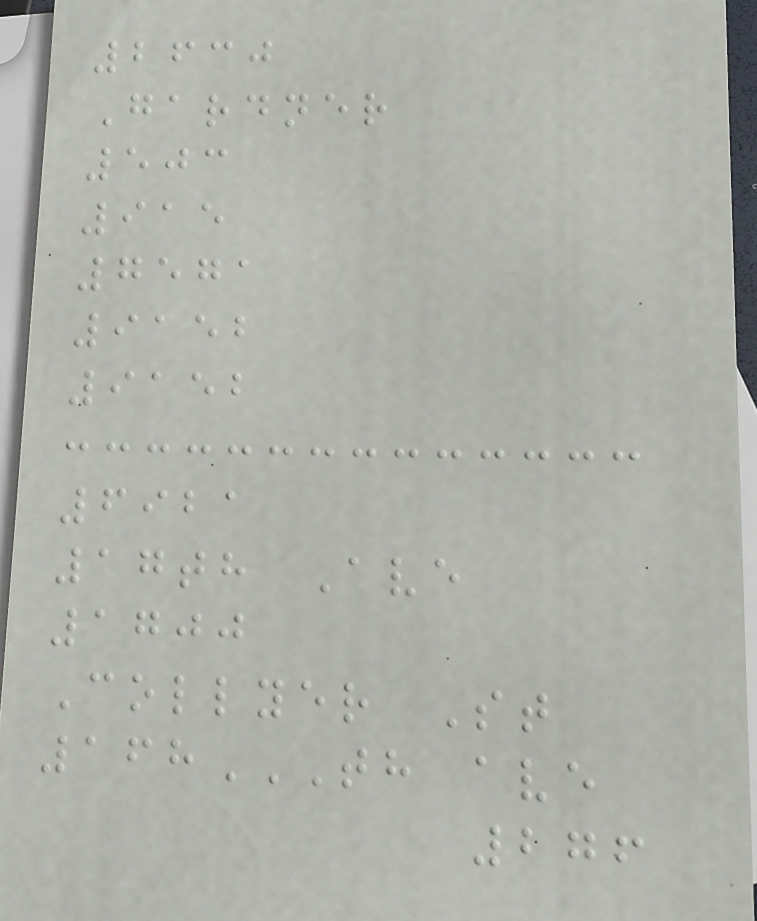2630
Gardner
503
915
7571
9152
9152
6921
17th Ave
1700
Collyer St
168TH AVE
276
